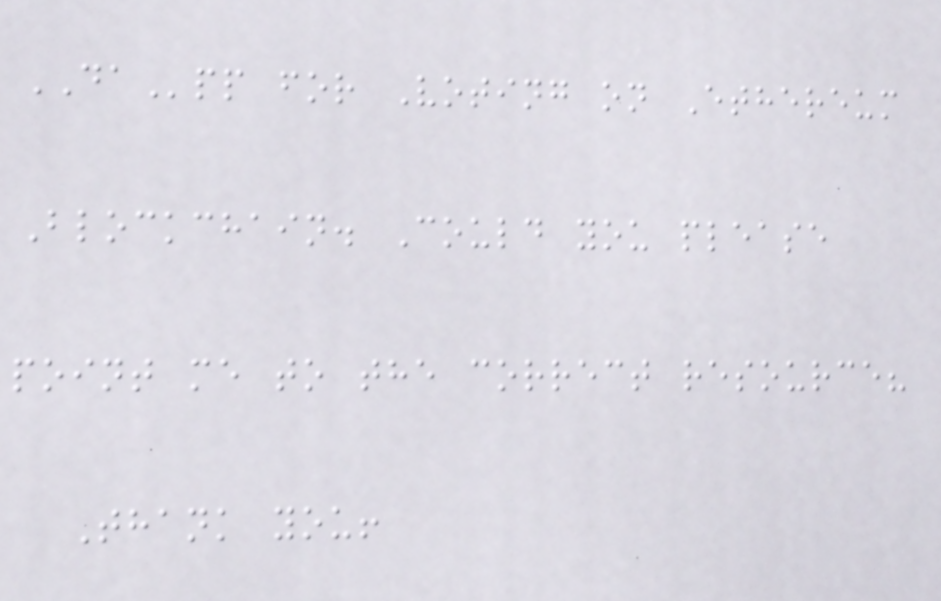DApp for Voting on Ethereum
Blockchain. Could you please
point me to the correct resource?
Thank you!
